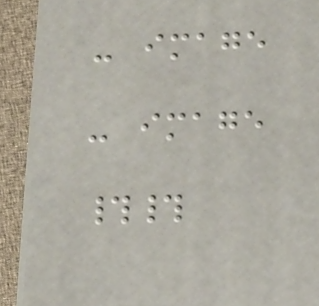- image
- image
##
